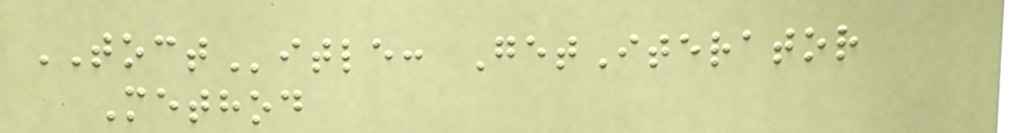TOCTitle: GetIterator
Method
